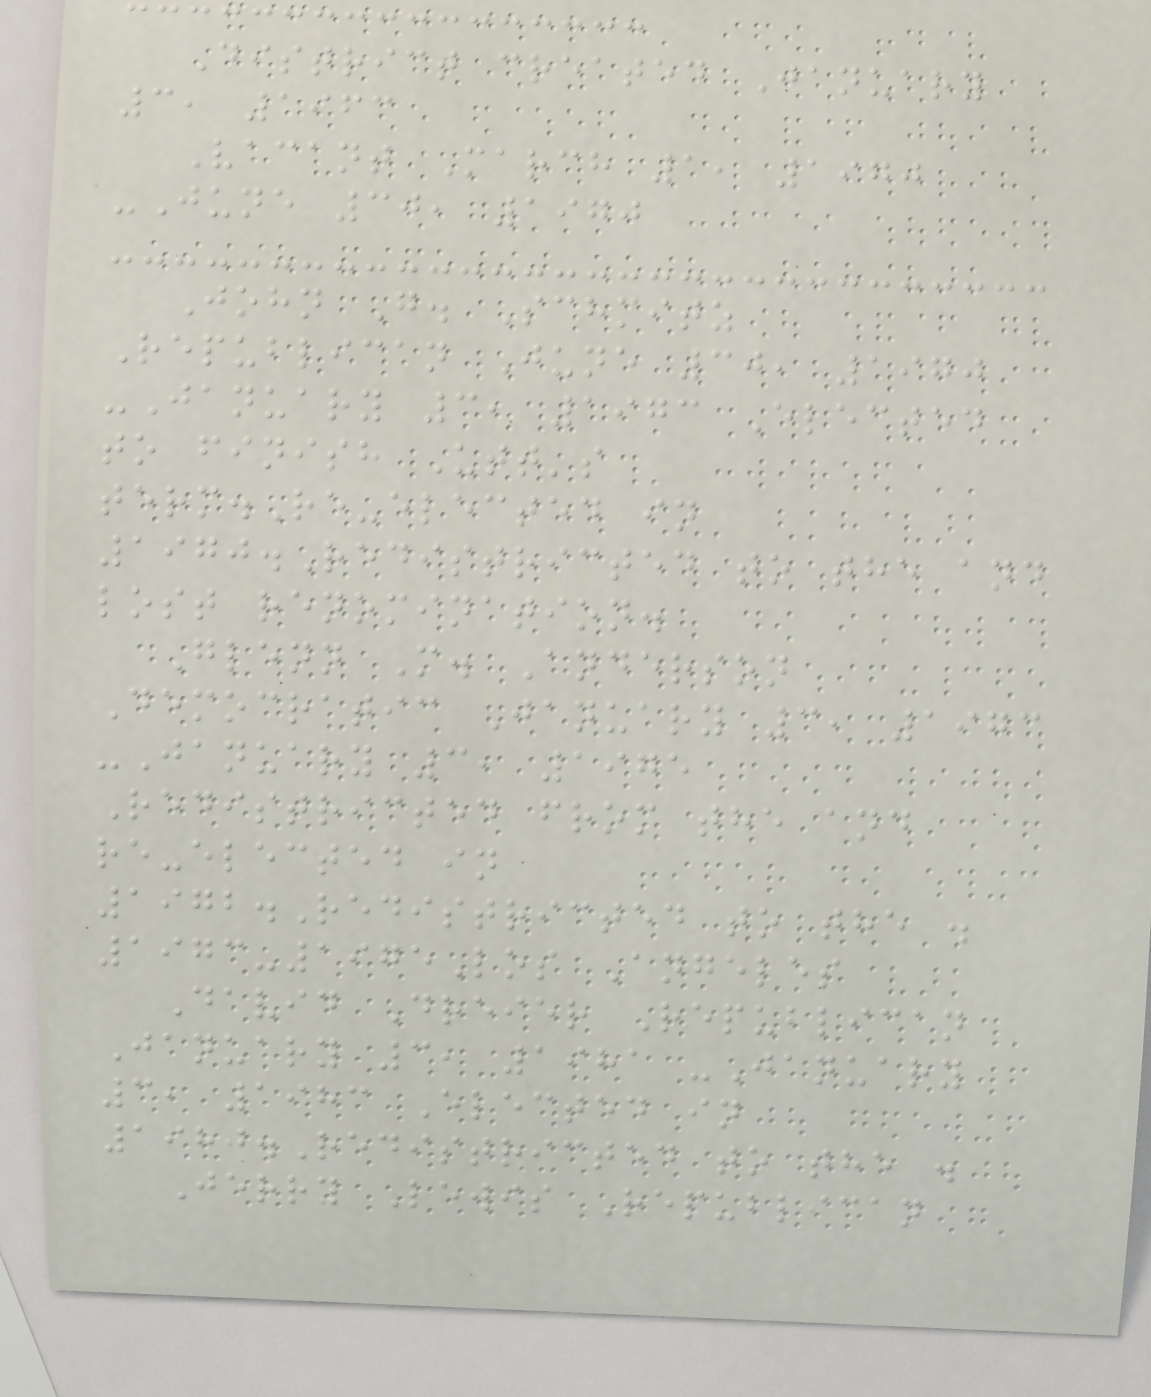District created January
3, 1963
Vacant March 1, 1970
-June 30, 1970
John G. Schmitz
Republican June 30, 1970
-January 3, 1973 Elected
to finish Utt's
term.Re-elected in
1970.Redistricted to the and
lost renomination.
Glenn M. Anderson
Democratic January 3, 1973
-January 3, 1975
Redistricted from the and
re-elected in
1972.Redistricted to the .
1973-1975Los Angeles
David Dreier Republican
January 3, 1981 -January
3, 1983 Elected in
1980.Redistricted to the .
Jerry Lewis Republican
